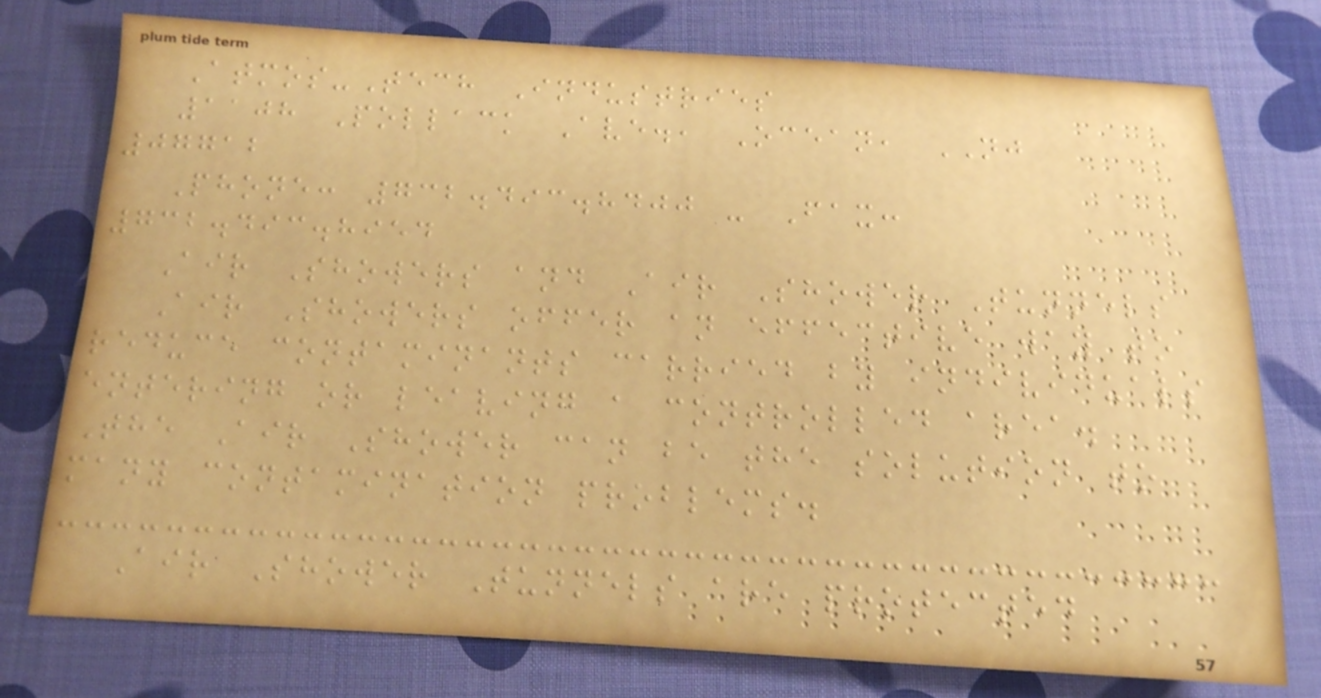Atmos-Tech Industries
1108 Pollack Ave., Ocean, NJ
07712
Phone: 732.493.8400 - Fax:
732.493.8954
Air Showers and Air Shower Tunnels
Air Showers offer an effective way to
reduce contaminants carried by individuals
entering or leaving a controlled area.
The Air Shower can be the solution to
many contamination problems.
Air Shower Tunnels are protected
